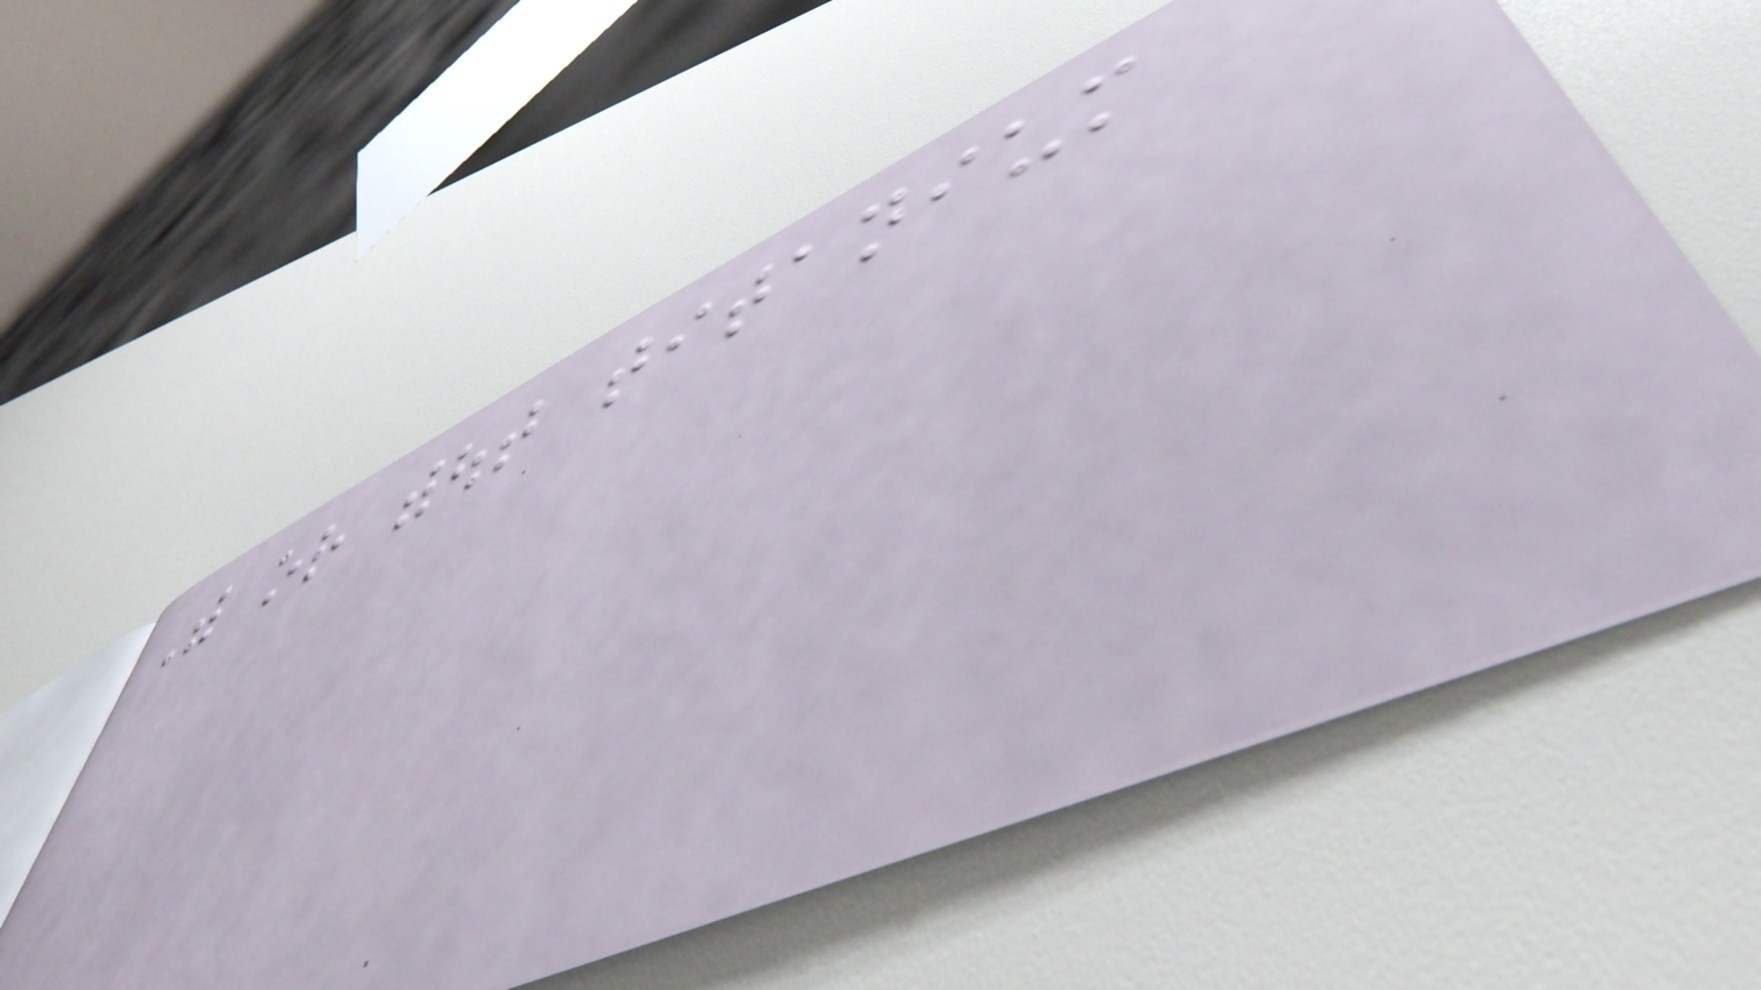With or without titanium
